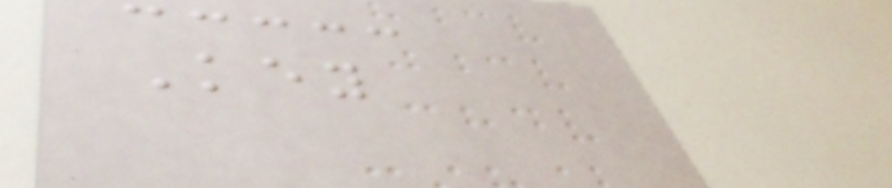Key
